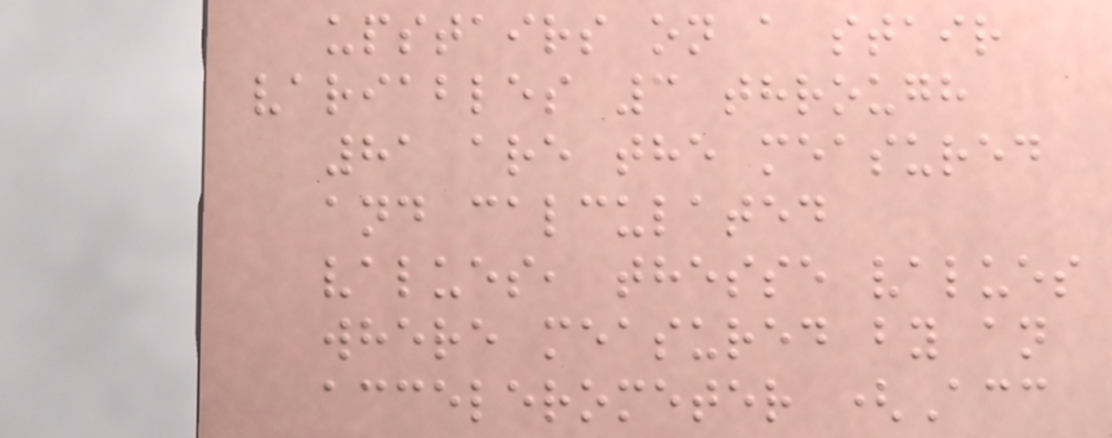upstairs on a stair
variables 3 through
81 are the measured
and calculated
values, thesse values
where measured by an
accelerometer (Acc
